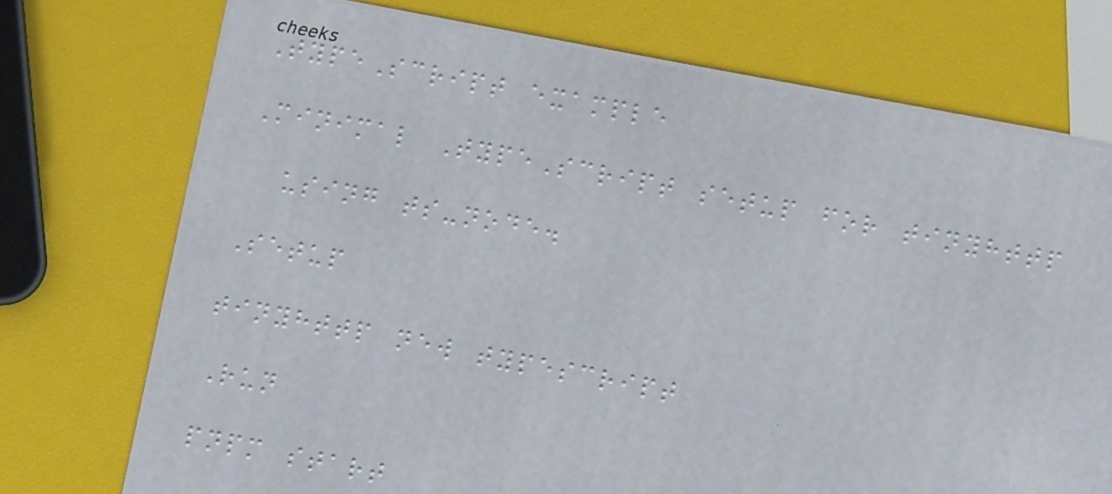TypeScript example
Minimal TypeScript setup for tinyhttp
using ts-node.
Setup
tinyhttp new typescript
Run
pnpm start
